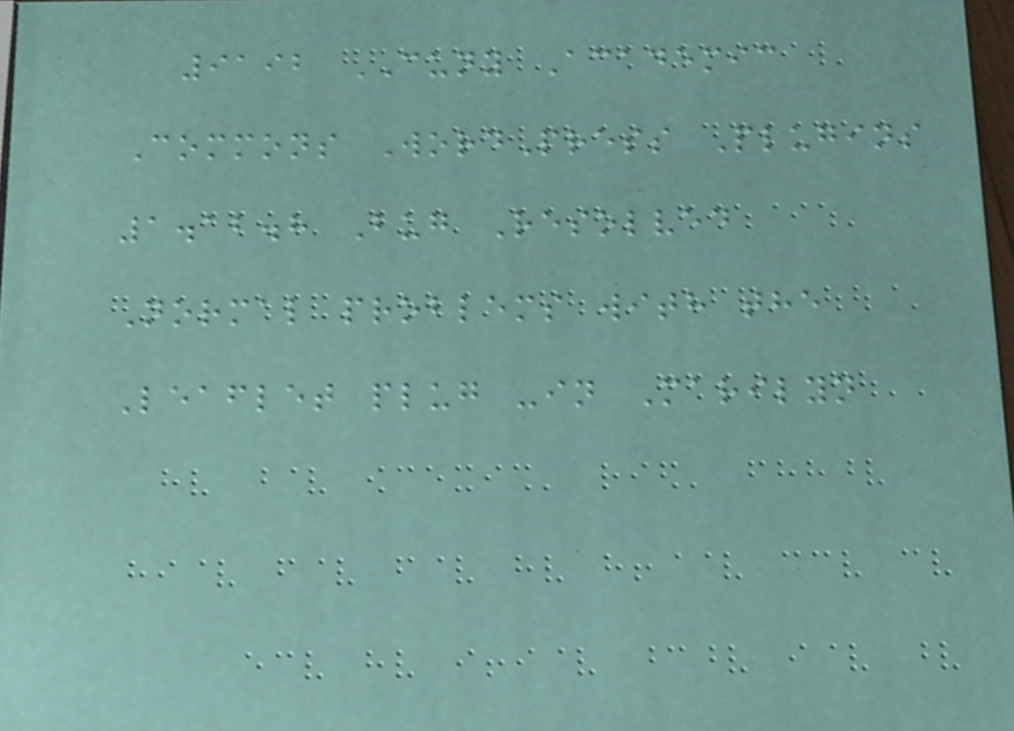9192 CUNY Academic
Commons WordPress Plugins
1.12.8 Bug Resolved
Normal problems with the
Leaflet plug -in Marilyn
